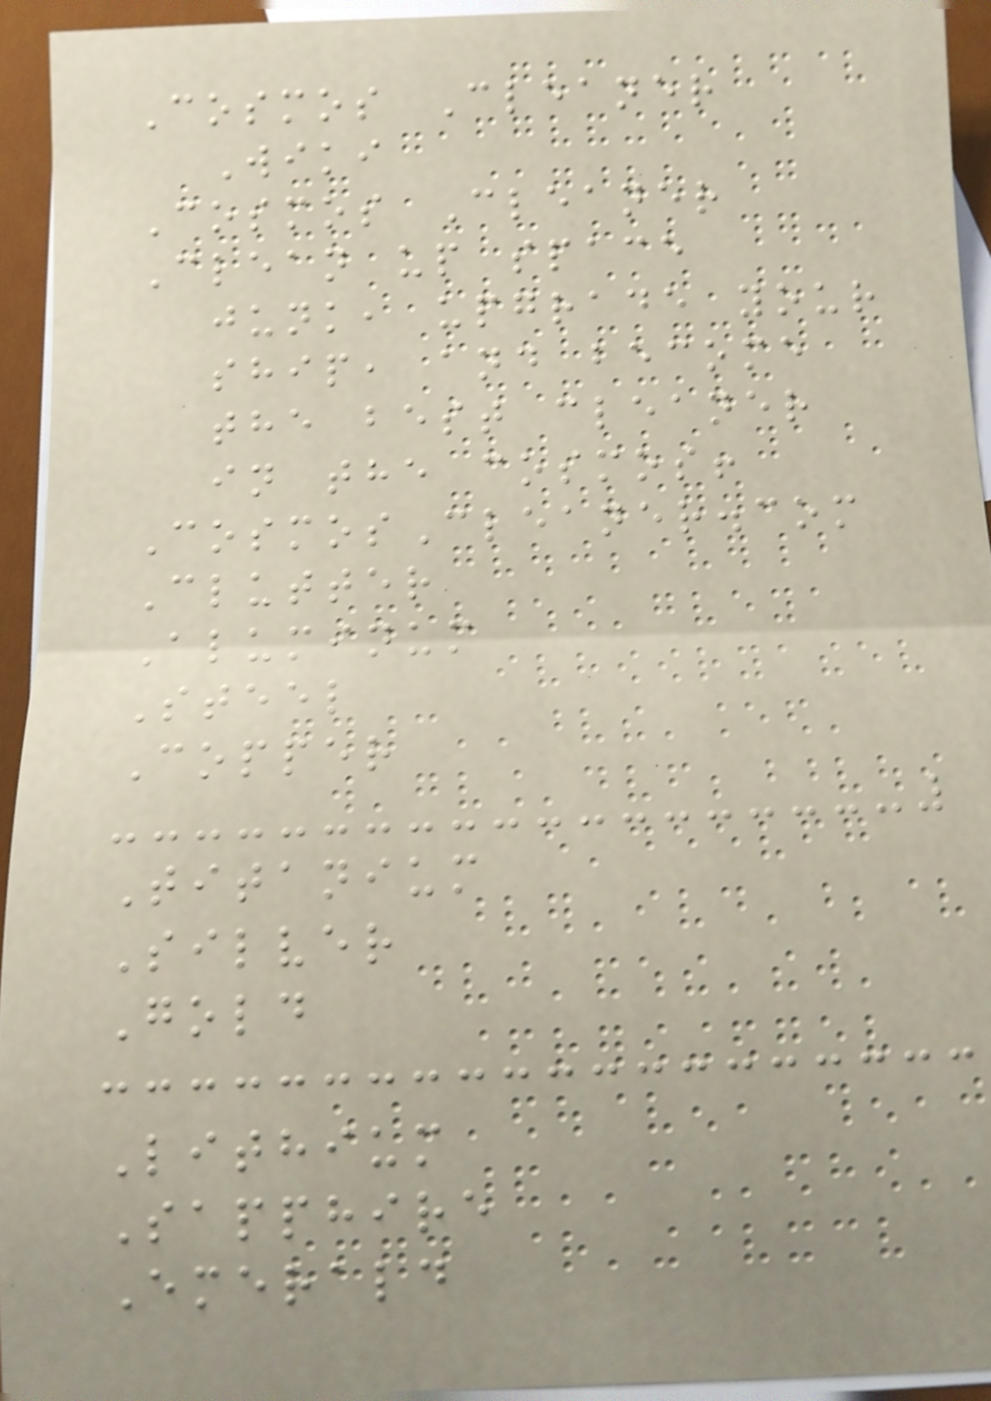Cosmos Cleaner
Wiki
Cosmos Cleaner
Clean up space
junk, upgrade your
ship, and become
the best cleaner
in the cosmos!
CosmosCleaner.com
Clutter
Aluminum
Steel
Copper
Titanium
Silver
Gold
Lithium
Sapphire
Emerald
